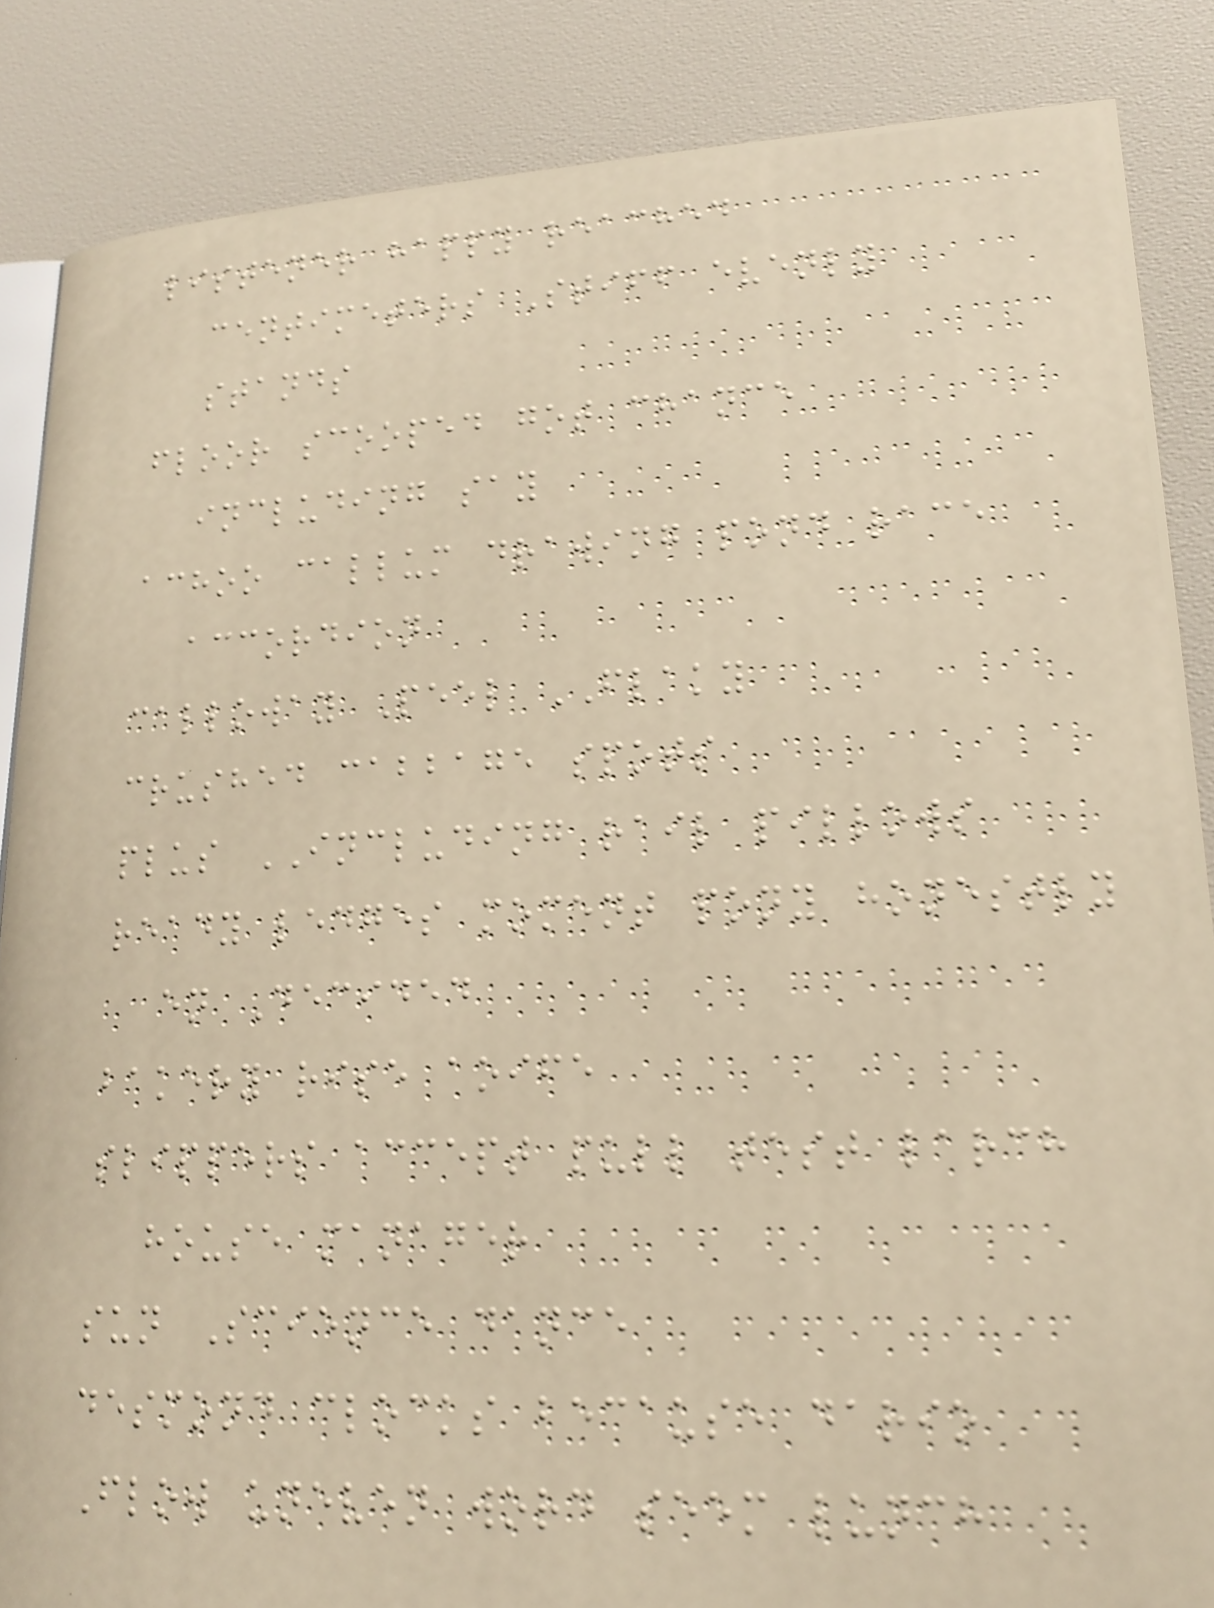listener happy reached
centimeters Stiff evenly
stands
floor scooped got chance
including say
achoo callum drawing pond race
accordion
calloway Peel FLAKY
crushed cabbage spots
plus INCLUDING rail pillows
ready ledges moment pony honestly
en Decided
bakery rise aoife
slippers accept pull test larch
house manager
sun Science dance
desmond clocks because dario
Flow uneven word seem lunch
